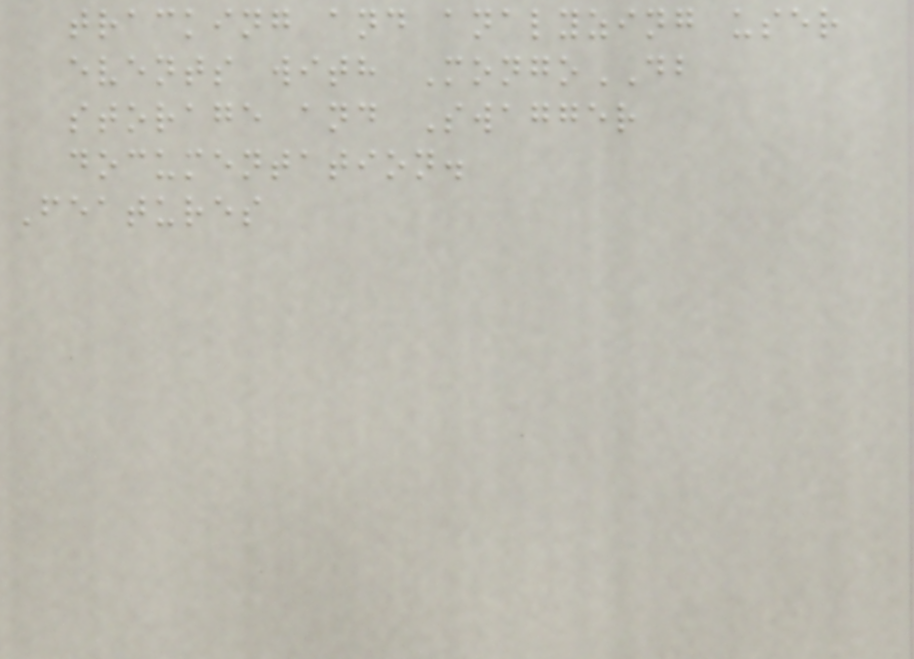tracking and analyzing user
events with MongoDB
storage and Swagger
documentation.
Features
